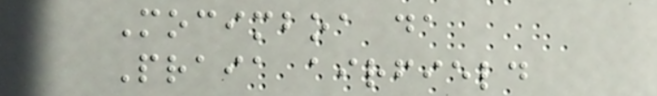Mocimboa da
Praia airfield
